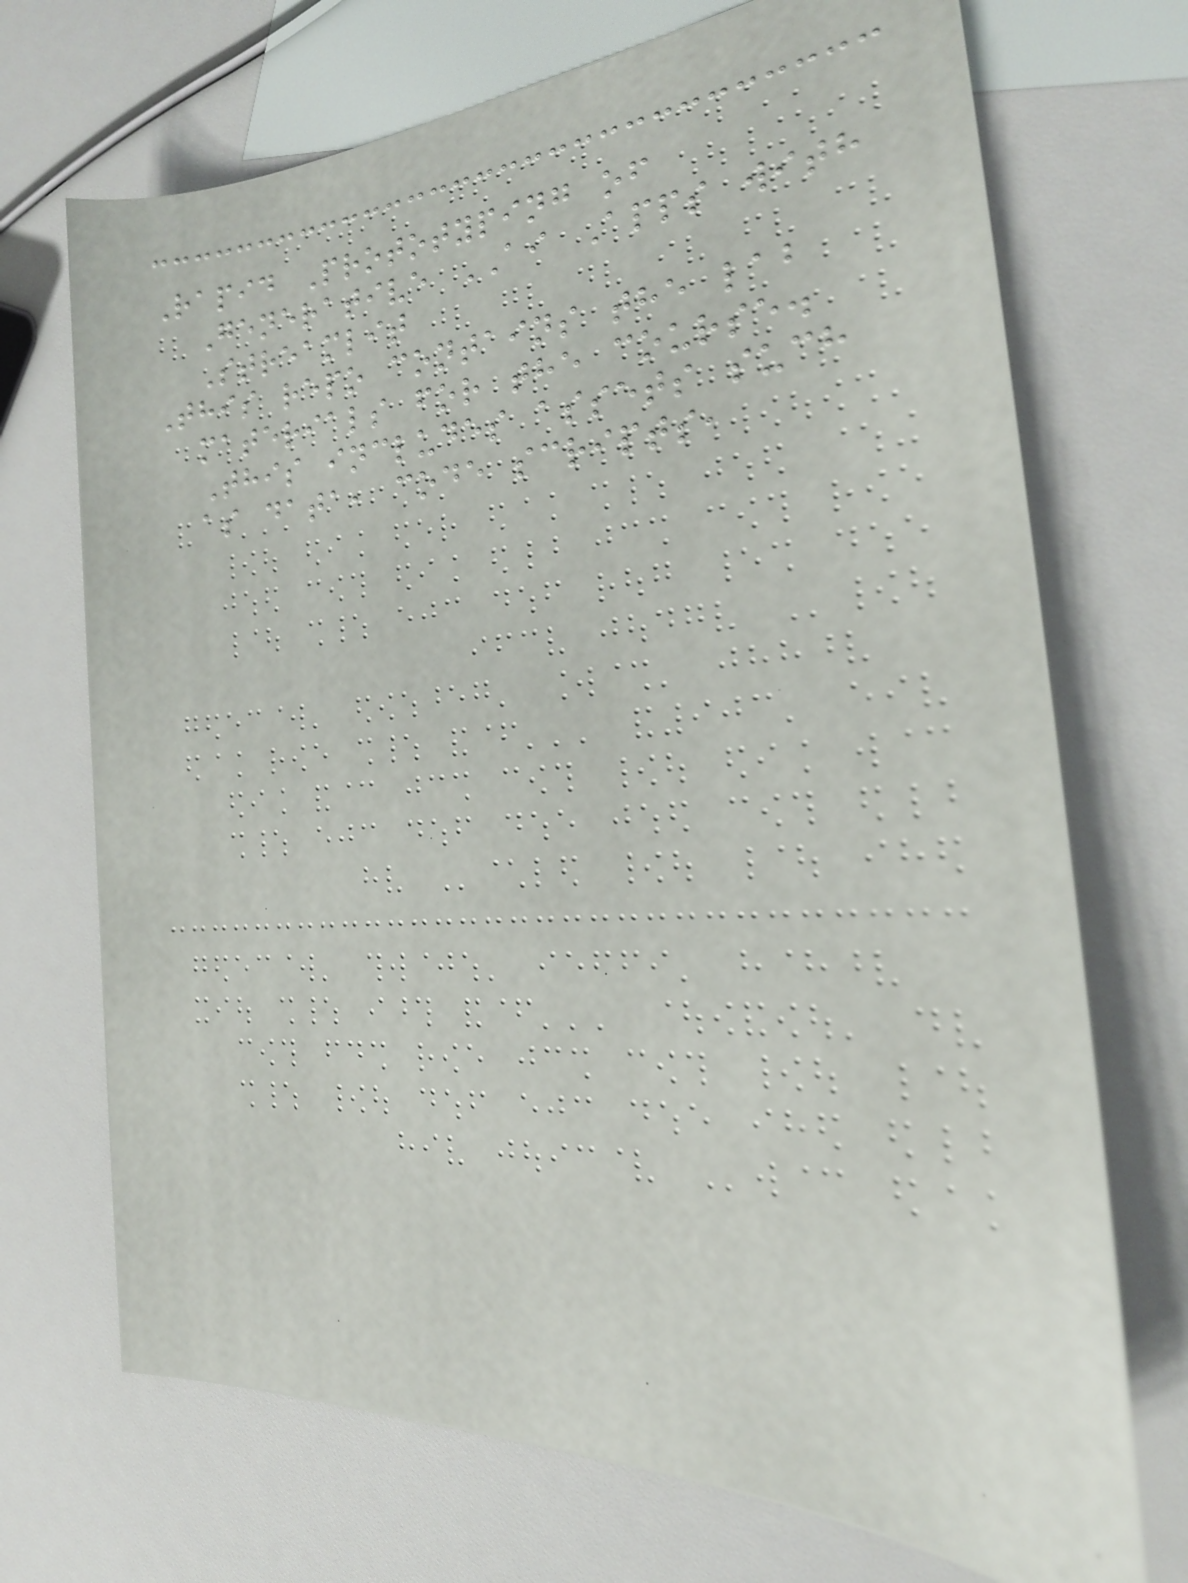Rapid Prototyping of
Generative AI Apps with
Streamlit
This repo contains the lab
materials for the course.
This includes assets such
as data, code scripts,
